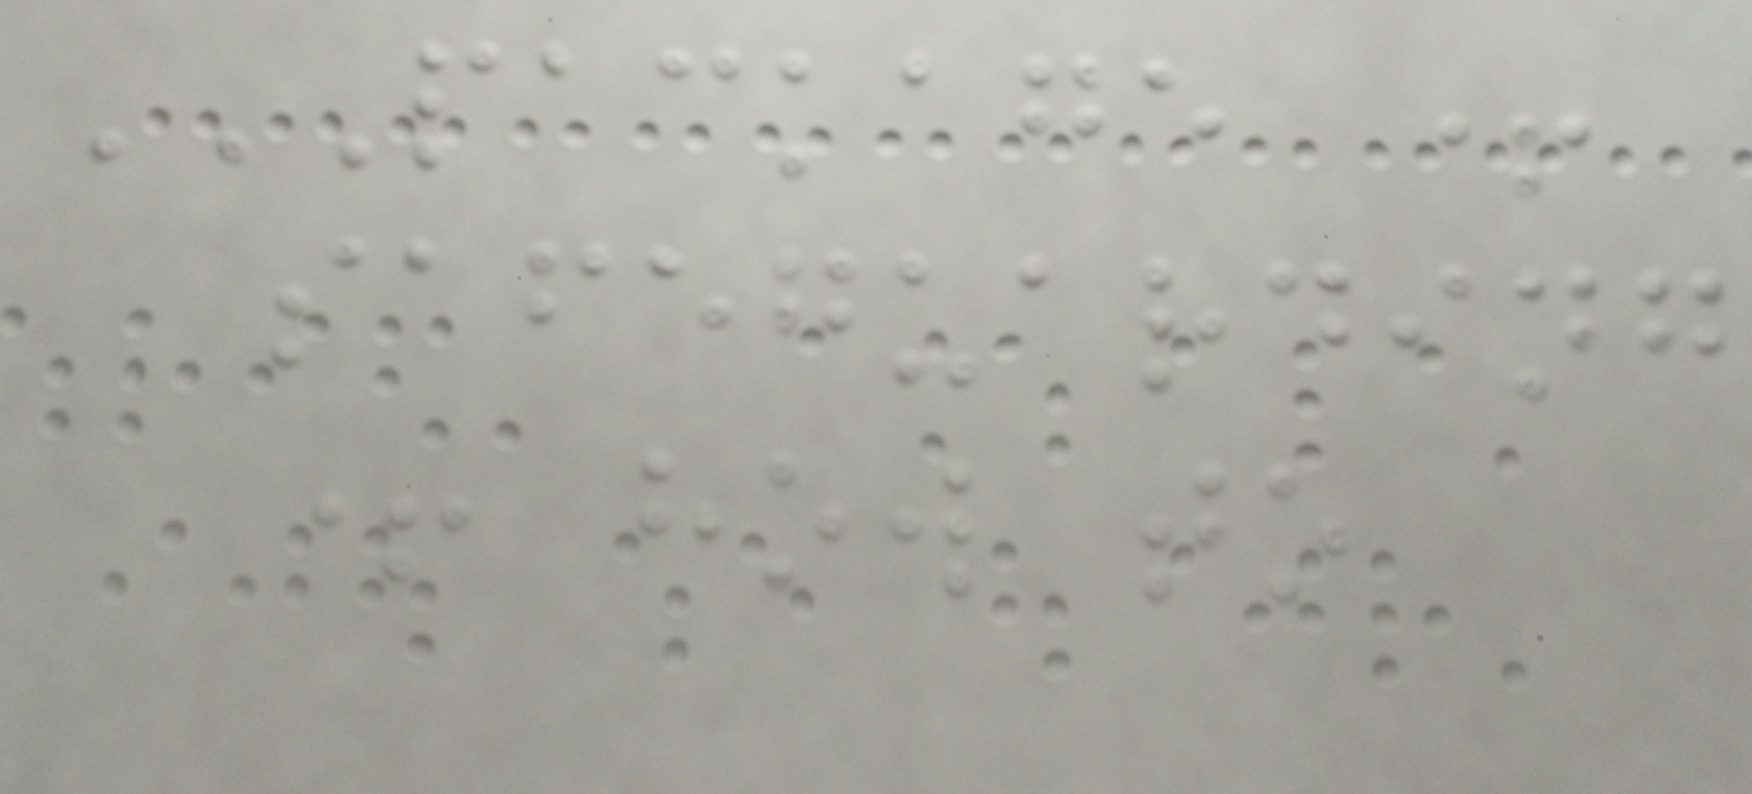PACKAGE +
SAFEGUARDING
+ HOW TO
